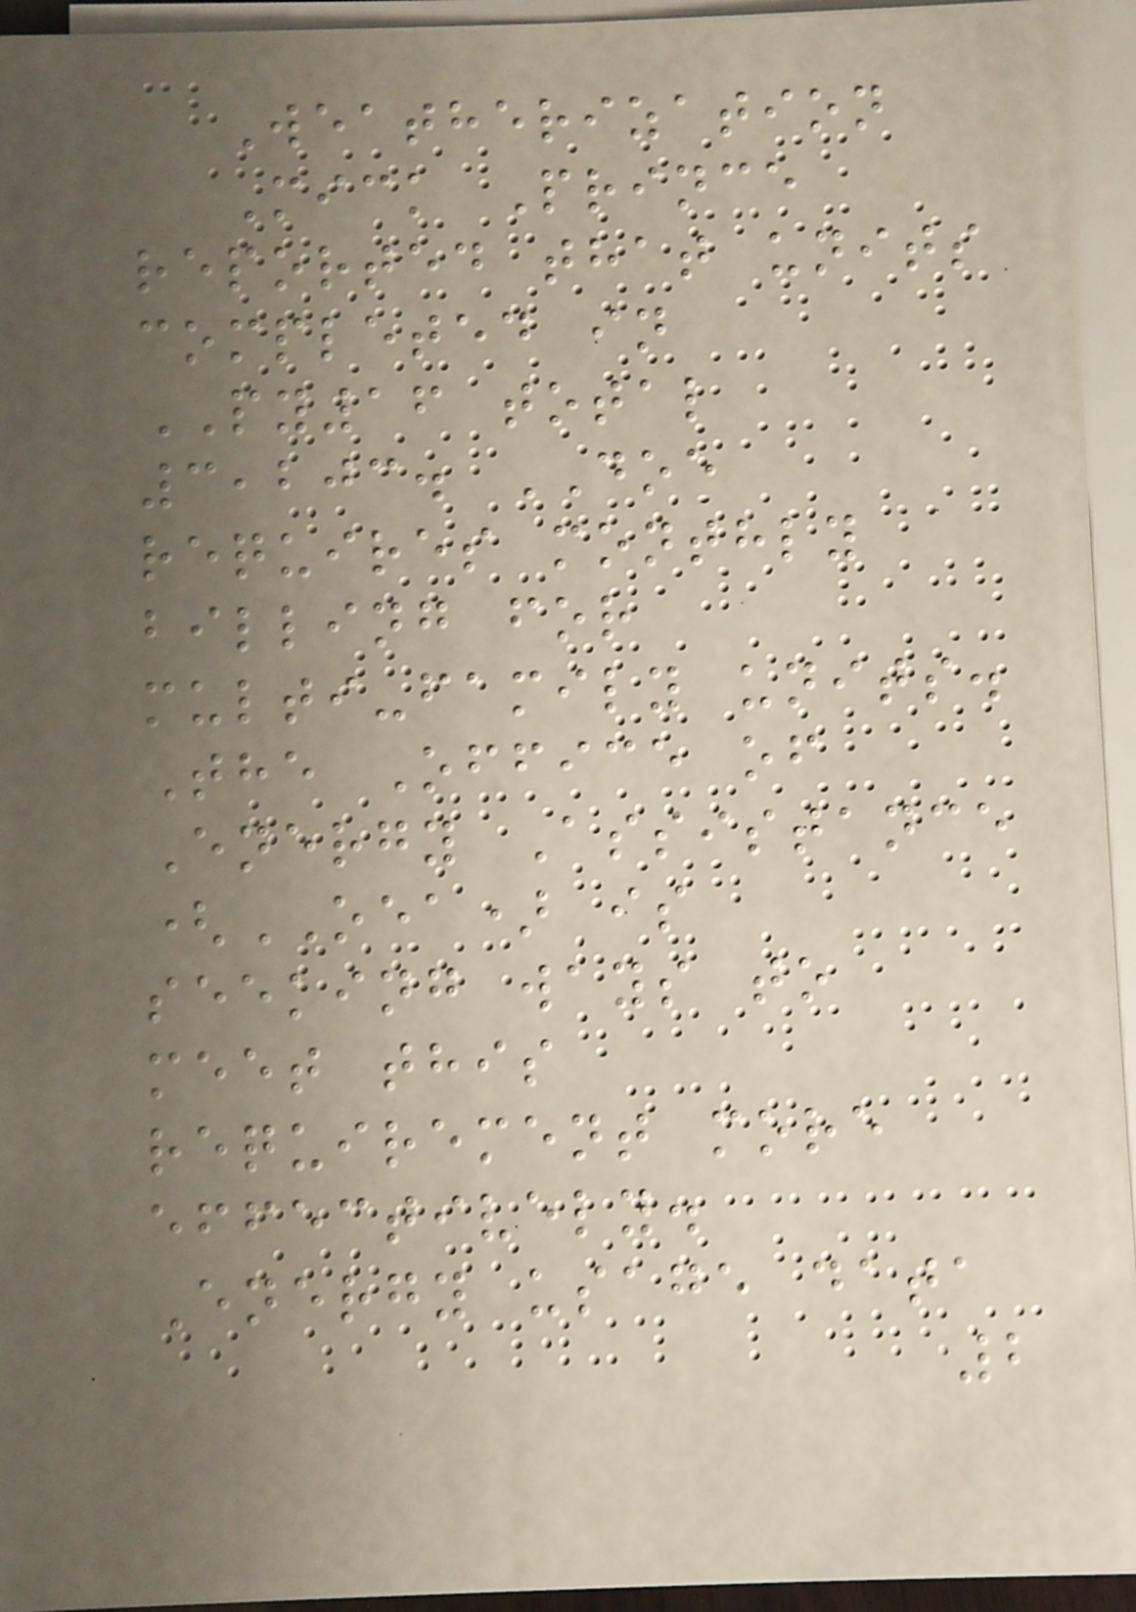Weatherization
Mick Prince
reported that units
completed in
PY16 total
3,203. DOE
requires monthly
billing for
multi-family units.
The Office of
Energy Assistance
(OEA) is
seeking ways to
meet this
requirement more
effectively.
Energy usage data
2
